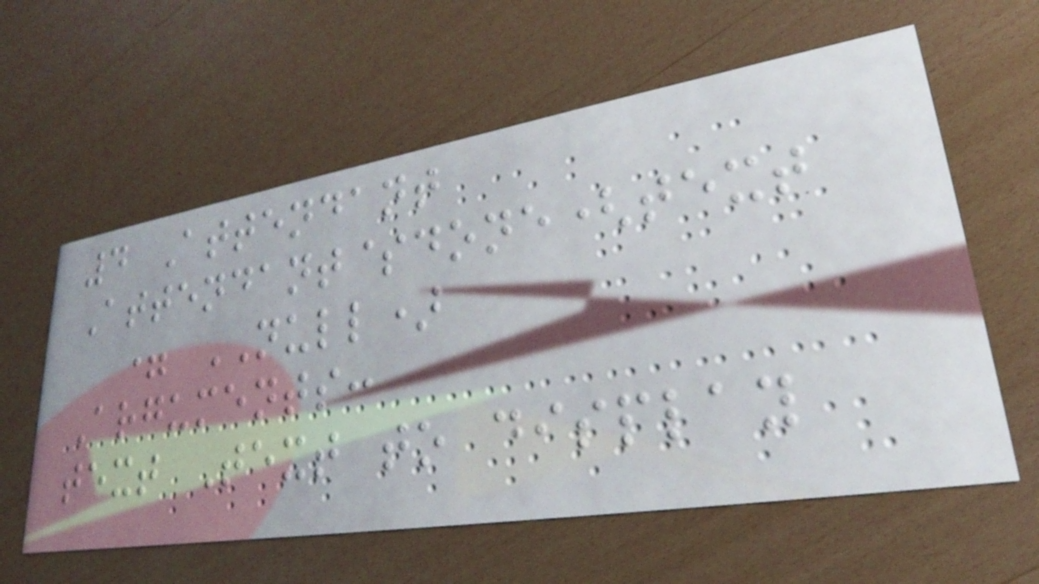4 Attendant
Attendant$done(text
= NULL)
Arguments:
text Text to display
